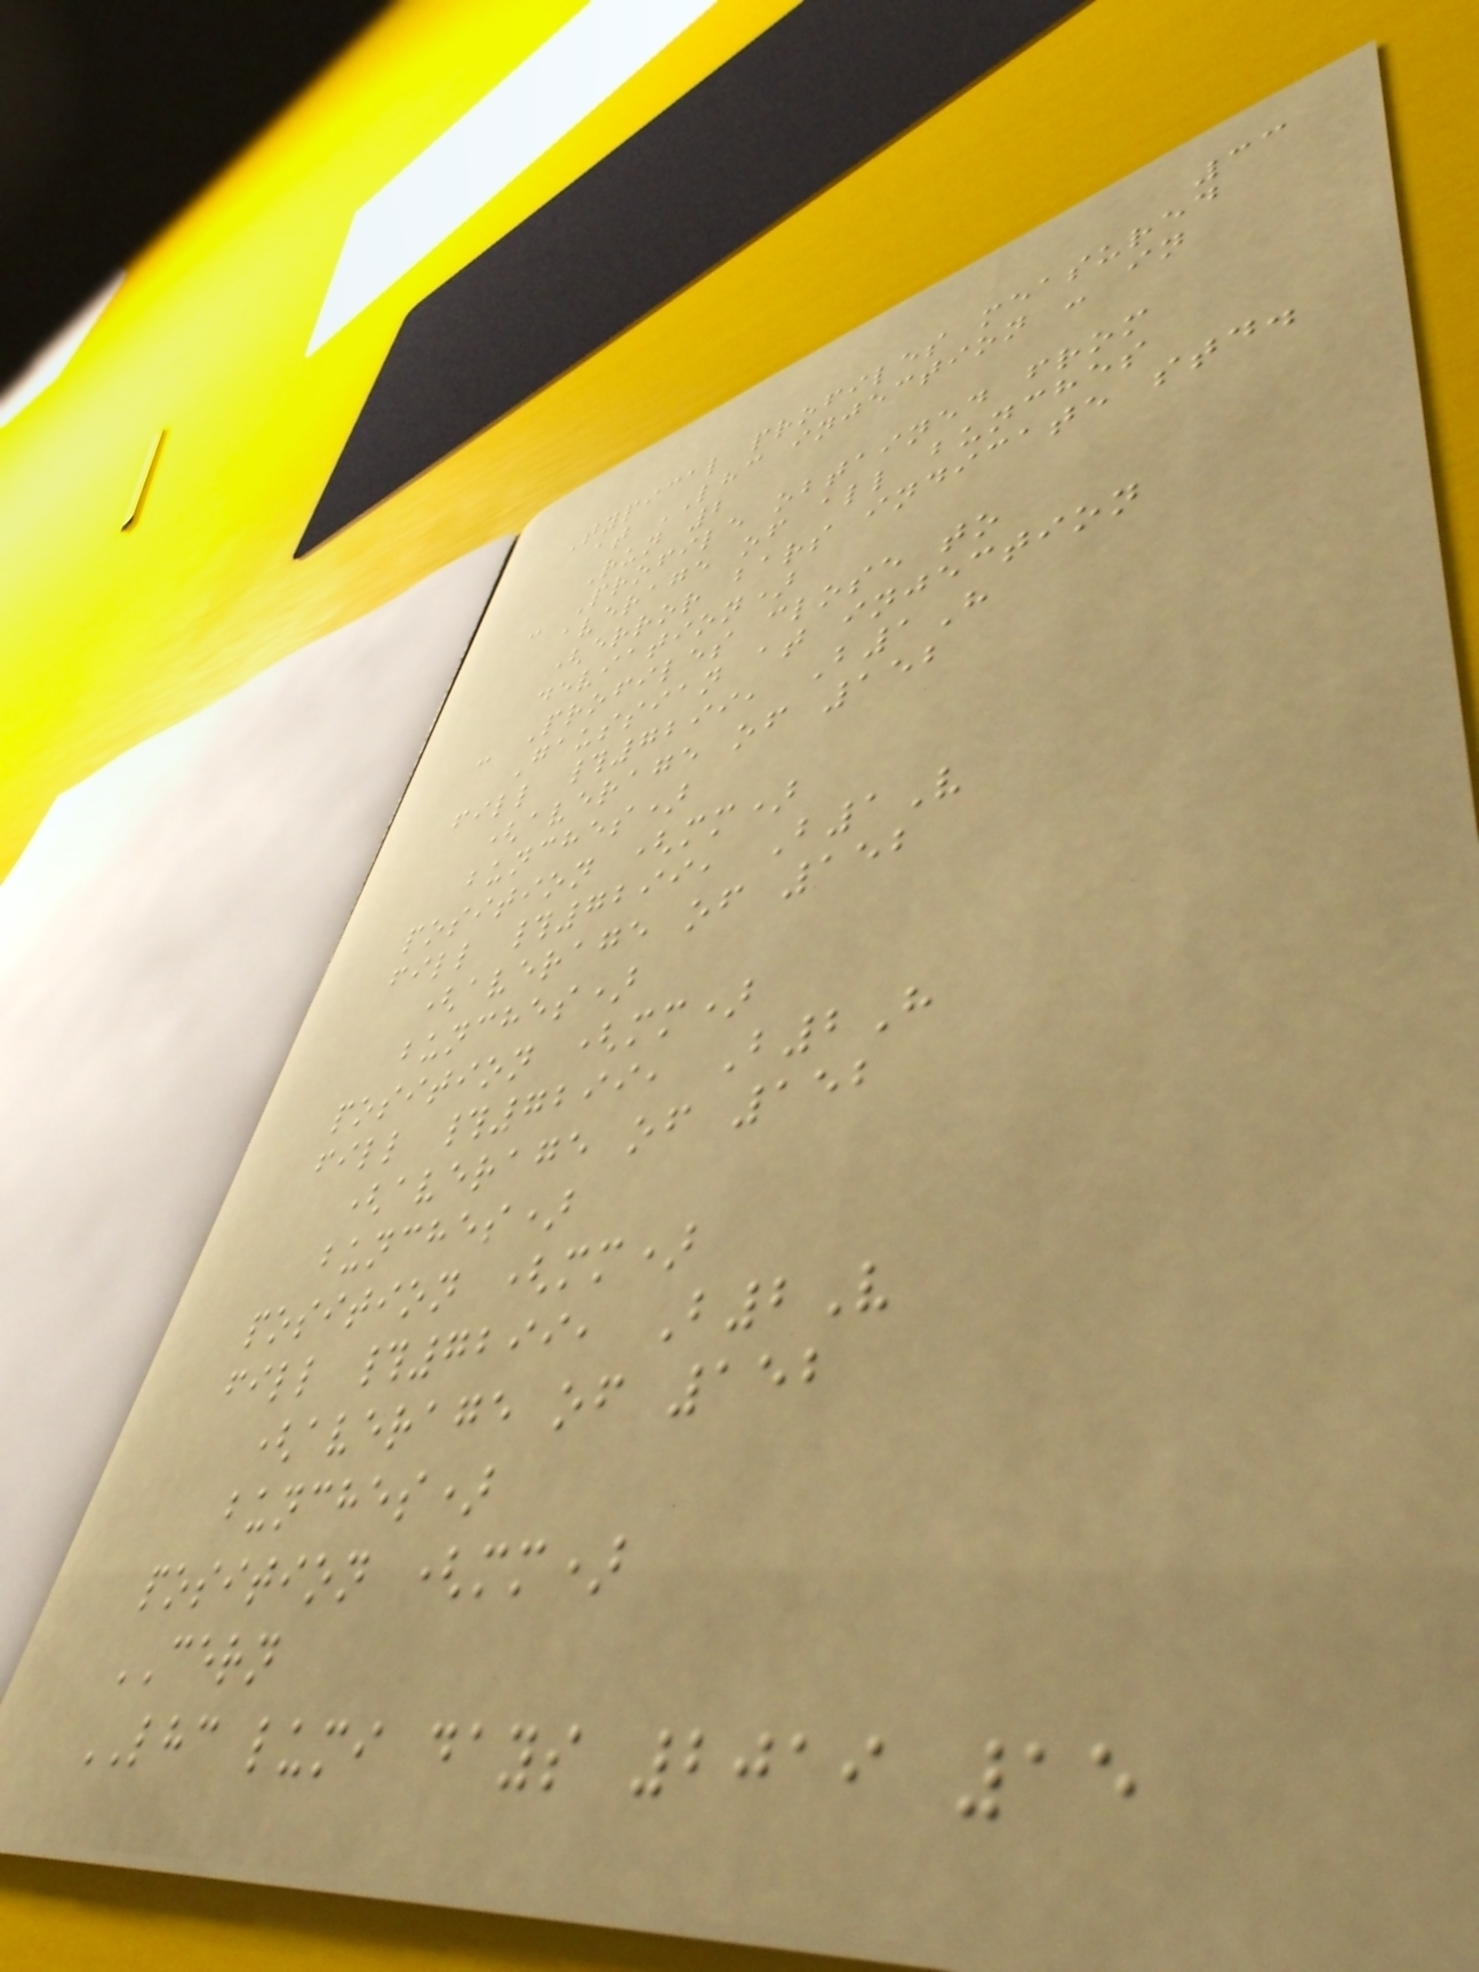33
Typical profiles measured
at LHC injection - in
Run 2
- Profile obtained from
average of all bunches
(error bars indicate std.
deviation)
- Profiles close to
Gaussian at injection
fill #7299, B1H
(average of 152
bunches)
position (mm)
fill #7299, B1V
(average of 152
bunches)
position (mm)
fill #7299, B2H
(average of 152
bunches)
position (mm)
fill #7299, B2V
(average of 152
bunches)
position (mm)
CERN
LHC lumi days 2019 15
